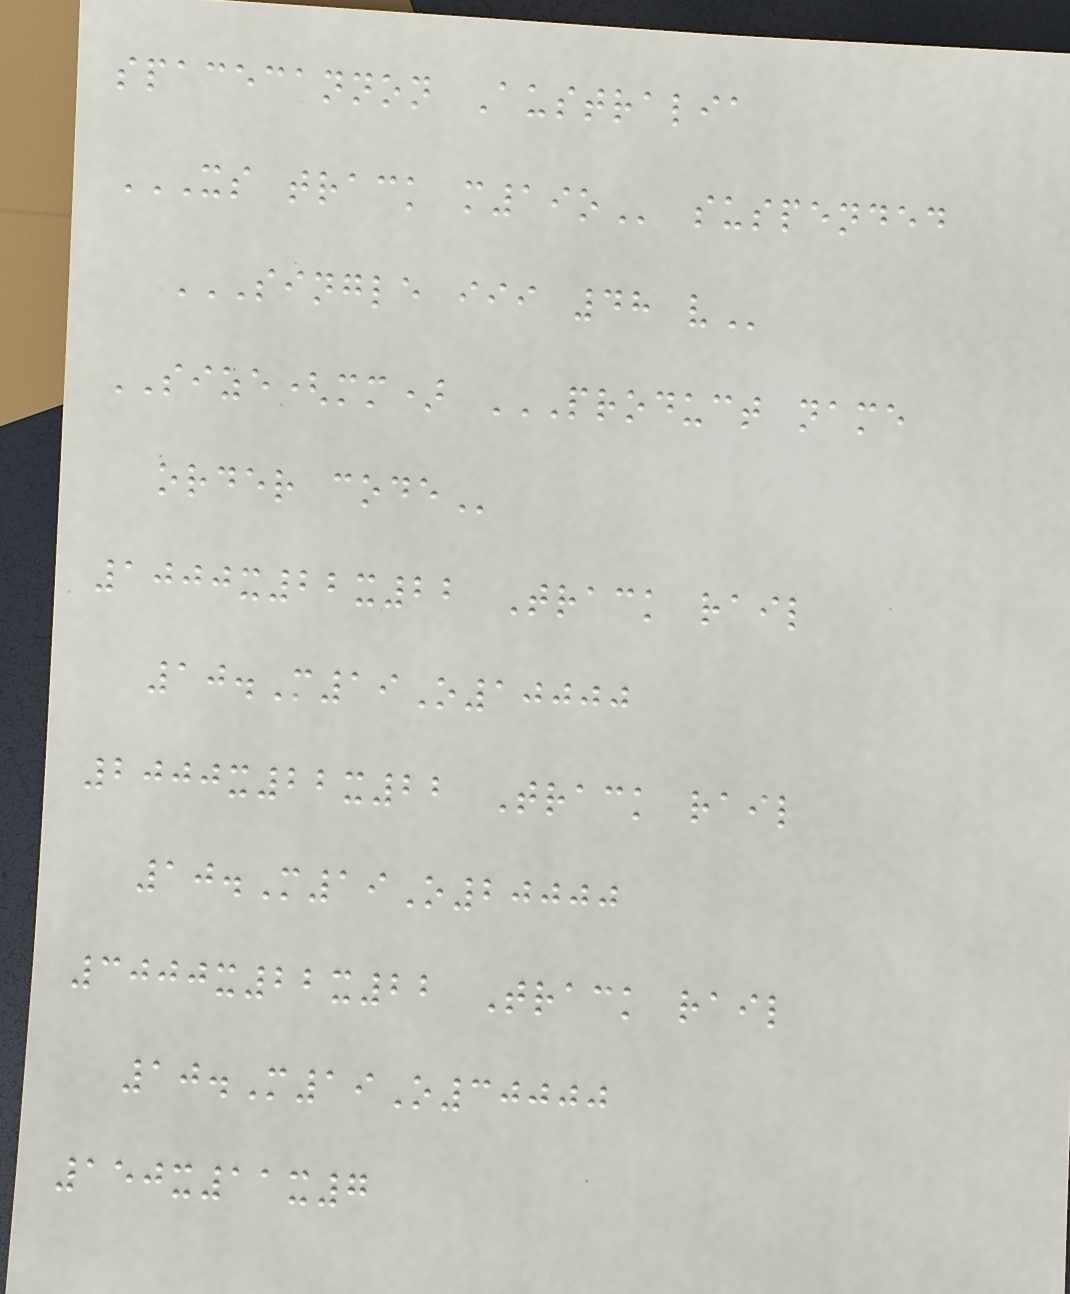spacecannon Australia
XS TRACK M19O suspended
SINGLE III 48 V
SIZE(mm) PRODUCT NAME
ORDER CODE
1000x22x22 Track rail
10.M19O10000
2000x22x22 Track rail
10.M19O20000
3000x22x22 Track rail
10.M19O30000
150x11x7
